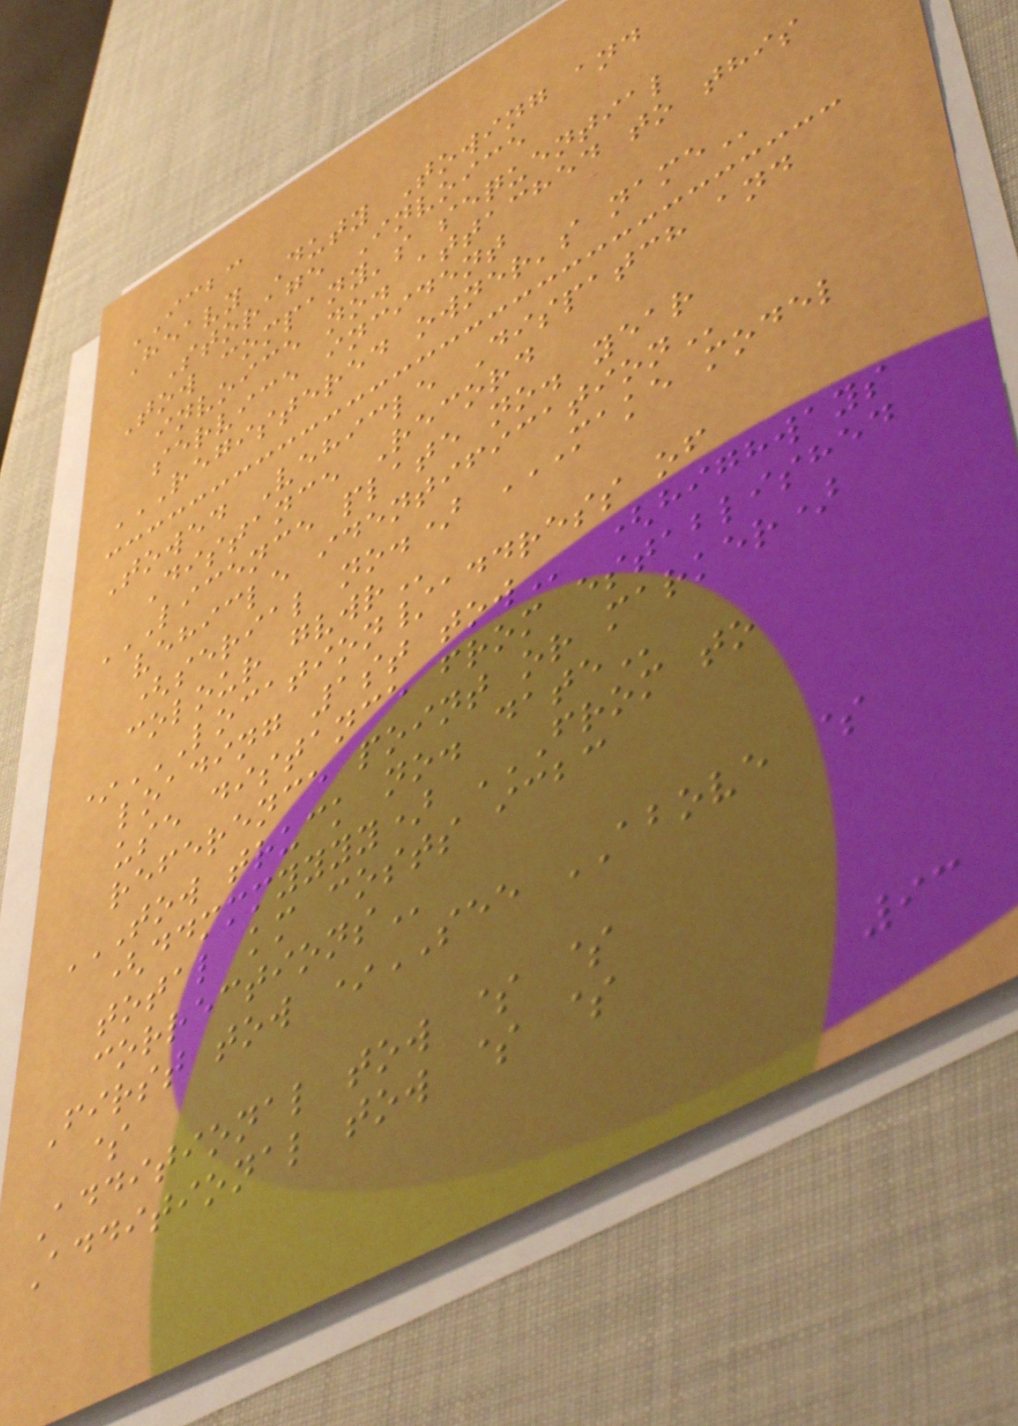ICBC
Heavy Duty Towing and
Storage Invoice
Tow company's sequential
invoice no. attached to this
service incident
REGISTERED OWNER'S NAME
Towed Vehicle Dispatch and
Distance Record
LICENCE PLATE NO. YEAR
VEHICLE IDENTIFICATION
(serial no.) MAKE MODEL
COLOUR GVWR
*LOCATION/ADDRESS OF
LOADING 1ST TOW (highways
use distance from established
reference point or marker)
TOW TRUCK NO. DATE
(ddmmmyyyy) FROM TO
TOTAL KM COSTS ICBC
CORRECTIONS
First tow *SEE ABOVE $
$
Additional tow $ $
Additional tow $ $
93
